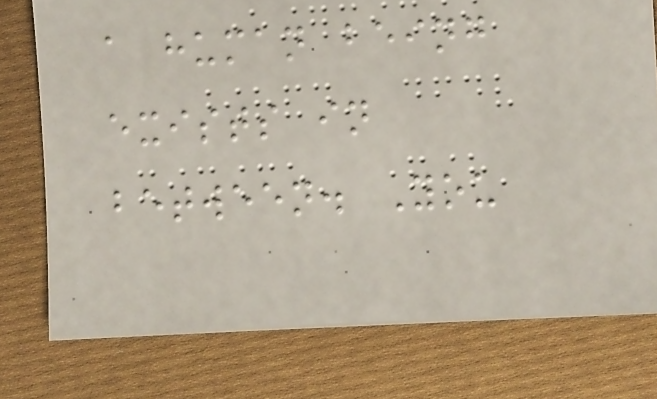a human being
exists in
between. You
